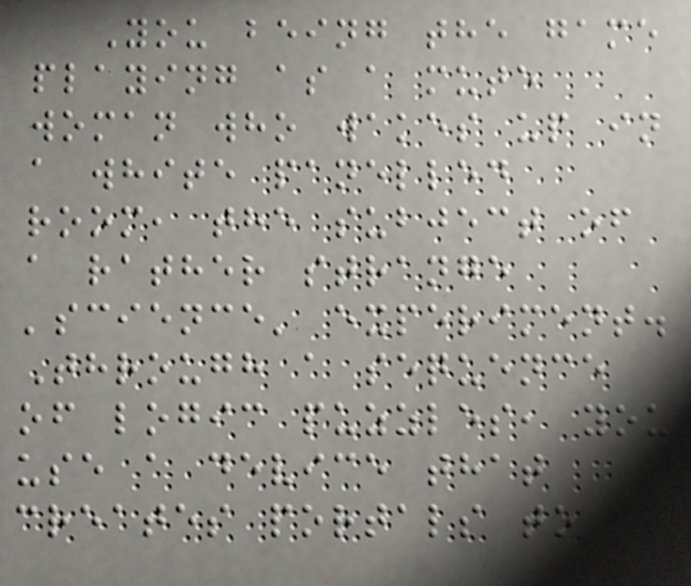You being the game
playing as a mute
woman who wakes up in
a white panelled
room, the subject of
a rather strange
'science' experiment.
Through a sequence
of logic puzzles, you
use a device that
creates portals to
